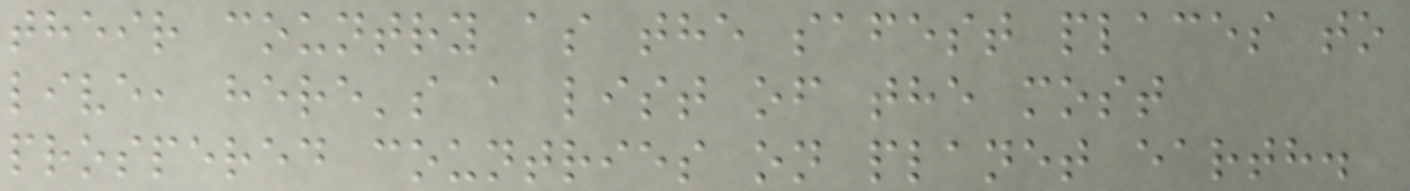their country as the safest places to
live, here's a list of the most
prospered countries on planet earth.
